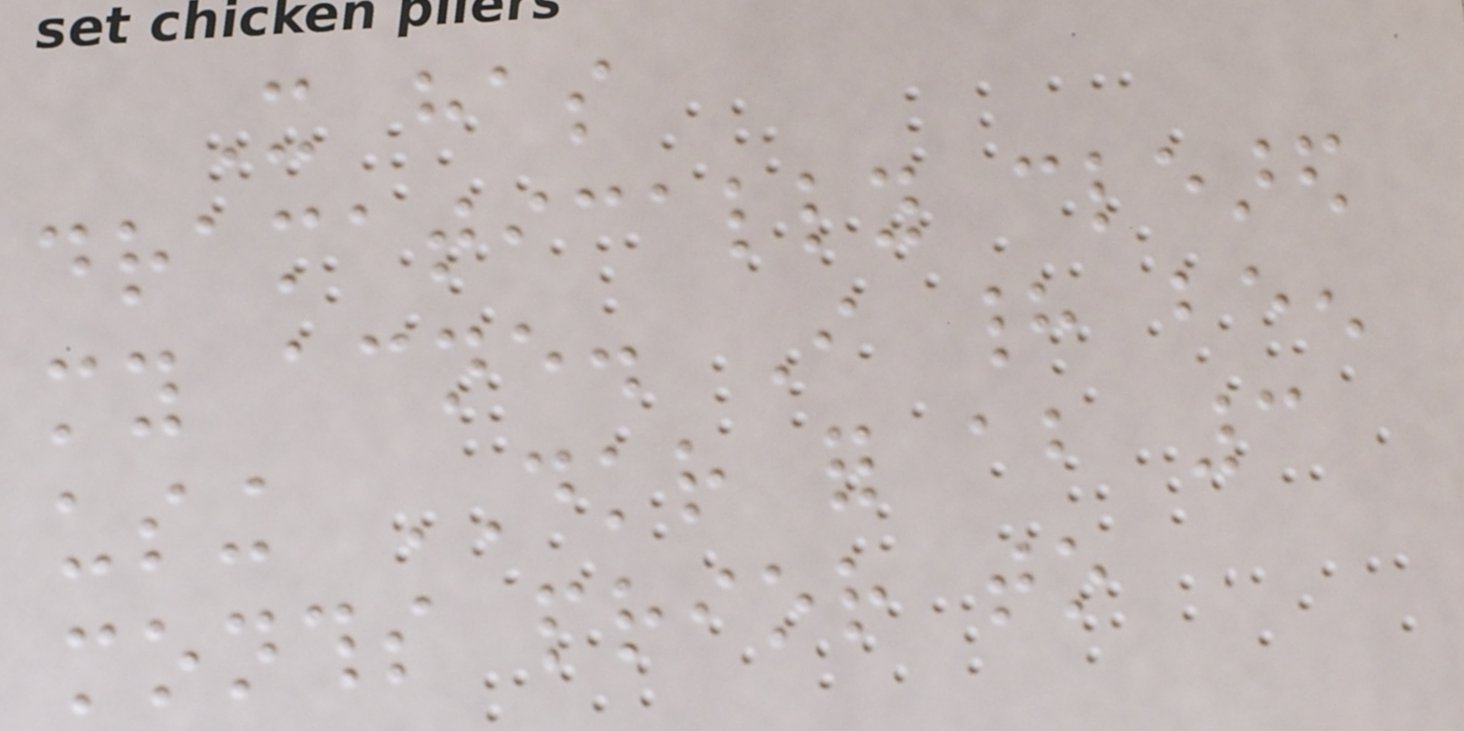It has
dramatically cleared
my acne. I had been
using DKR for about 3
months prior to
